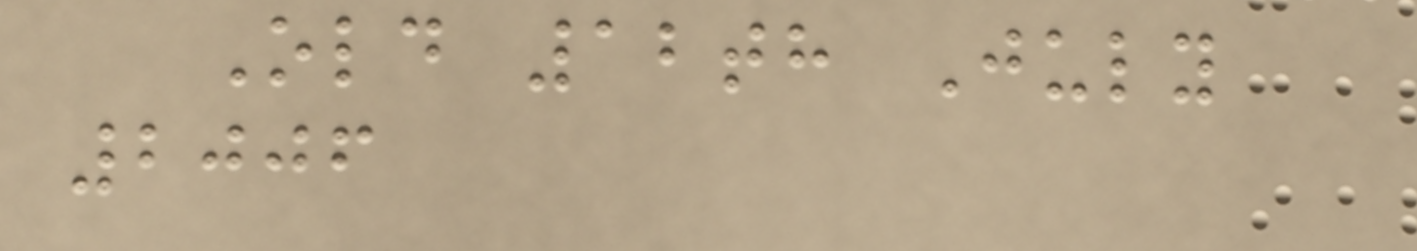Old 12th July
2006
